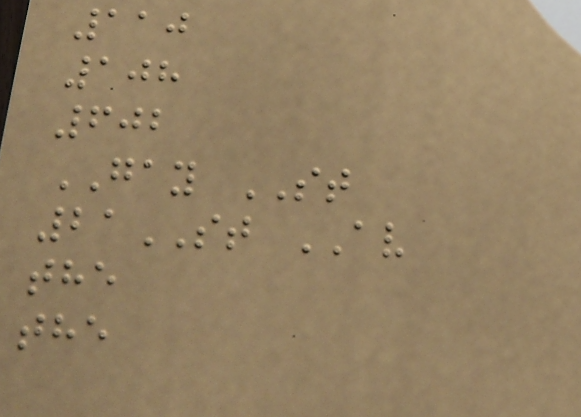110
108
602
GAY ST
21ST AV
the
the
